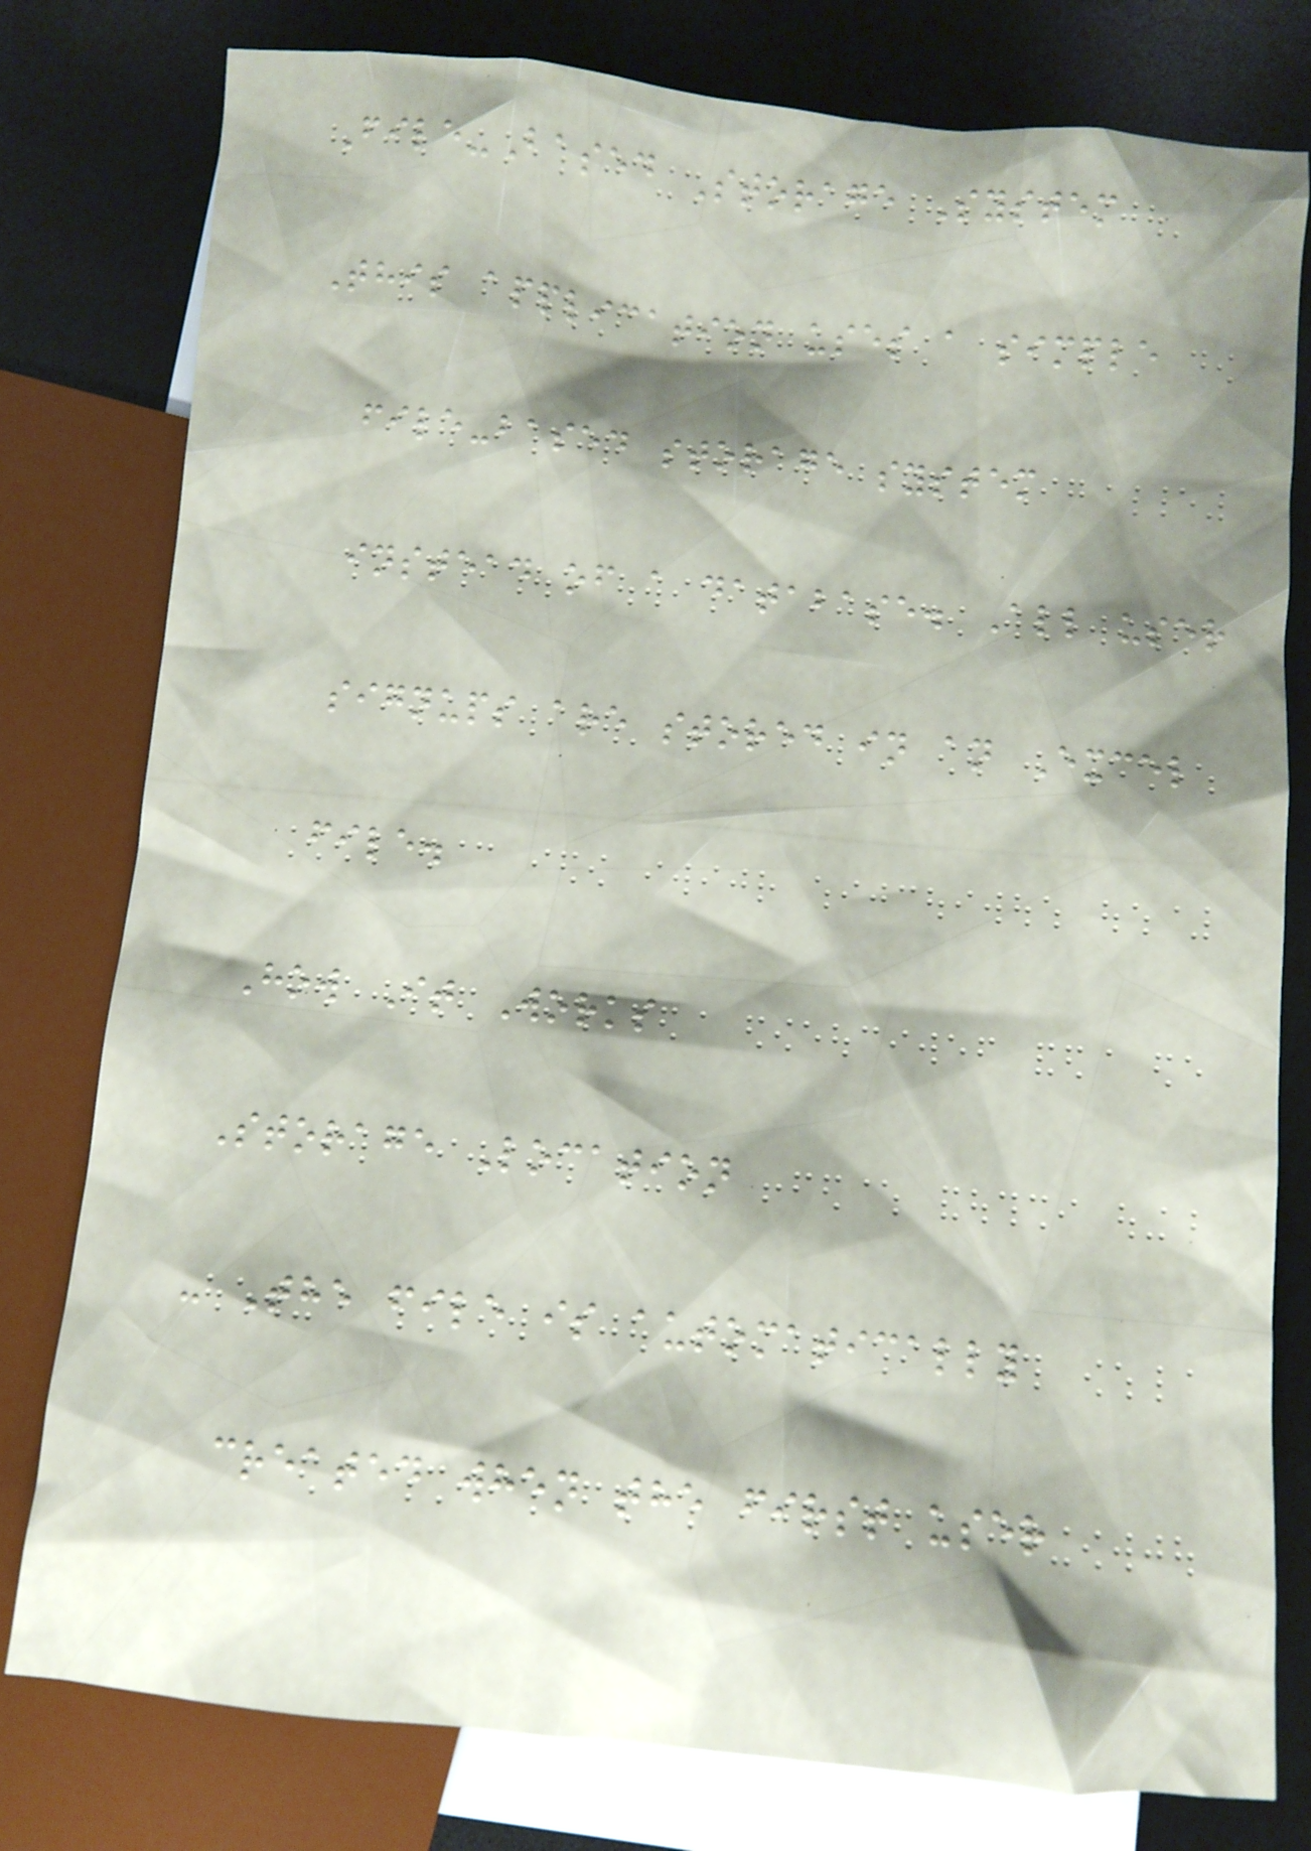File-Based Storage System
This application uses a simple
file-based storage system
instead of a database. All user
signups are stored in an Excel
file.
How It Works
Storage Location
- The file is automatically
created when the first user
